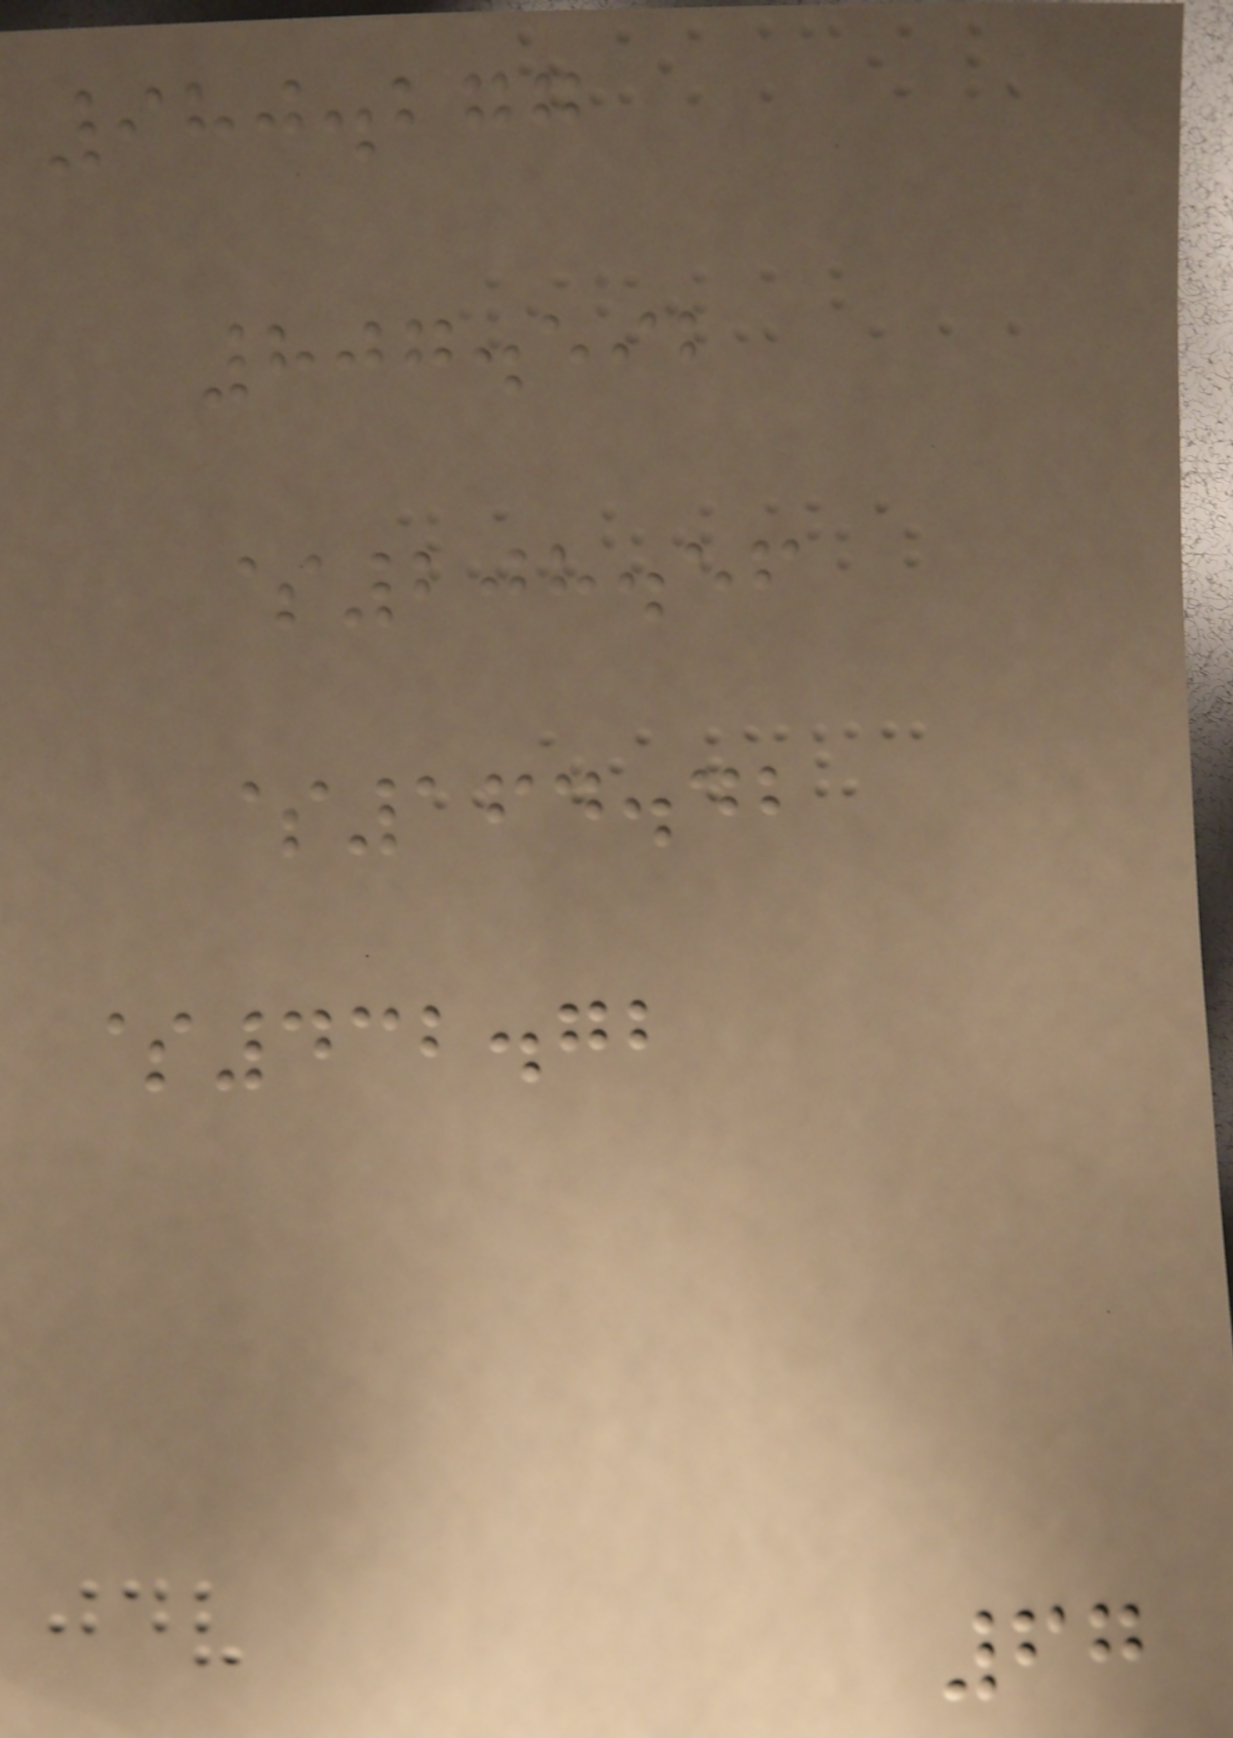980.277
807.592
$208.56
$164.42
$432.72
67
